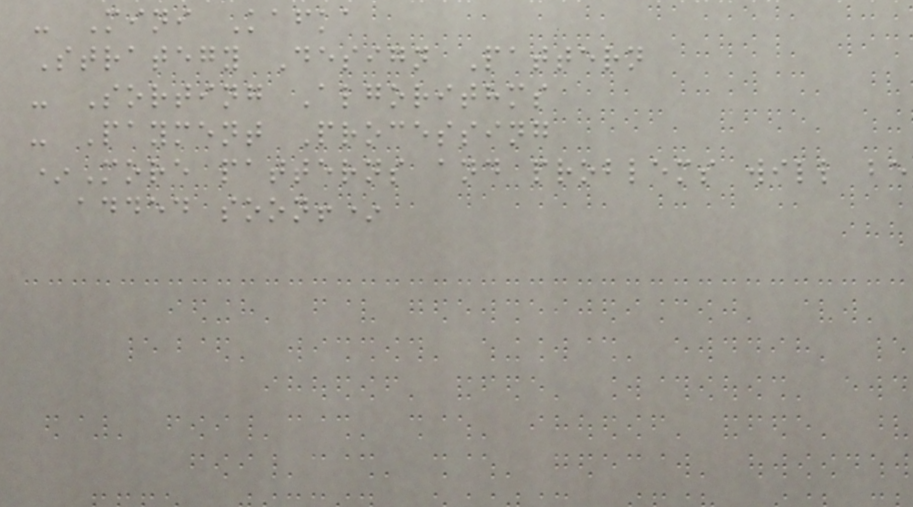- Mini Kafka
Strategy Design Pattern
- Sorting Algorithms
- Payment Processing
*More patterns and problems will be
added soon!*
